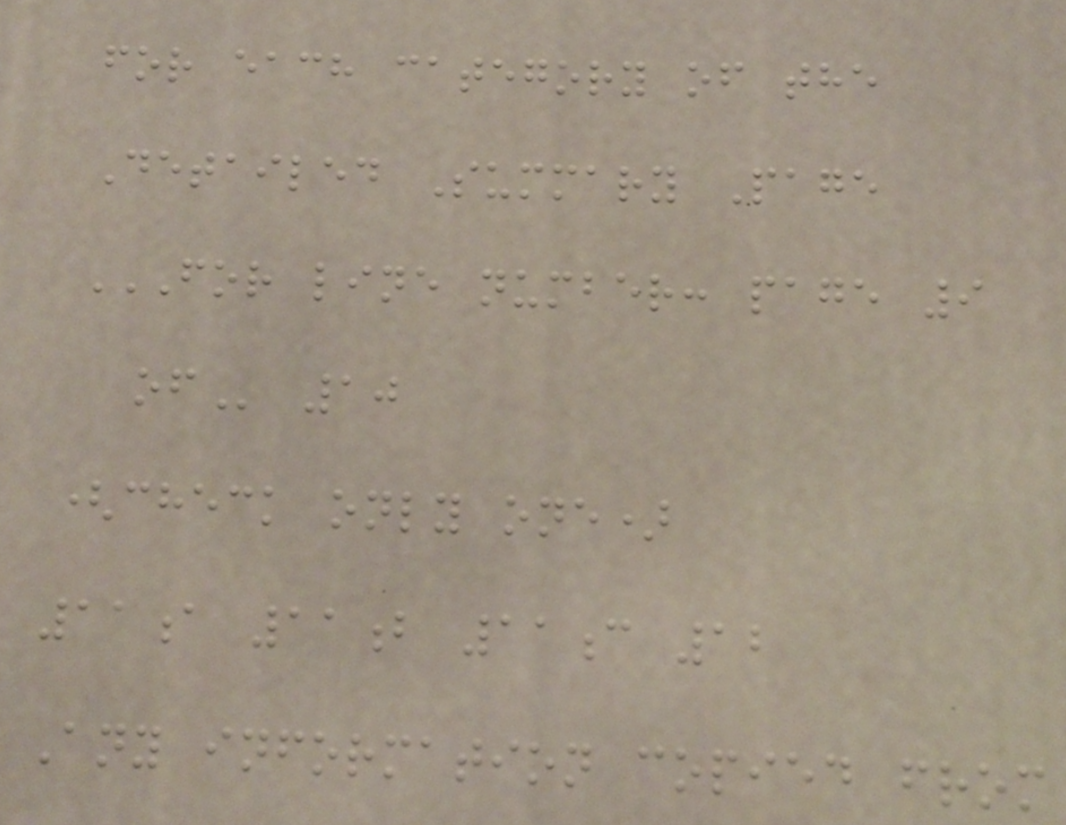for each category of the
Detailed Summary Page
FOR LINE NUMBER: PAGE 9
OF 10
(check only one)
11a 11b 11c 12
Any information copied from
